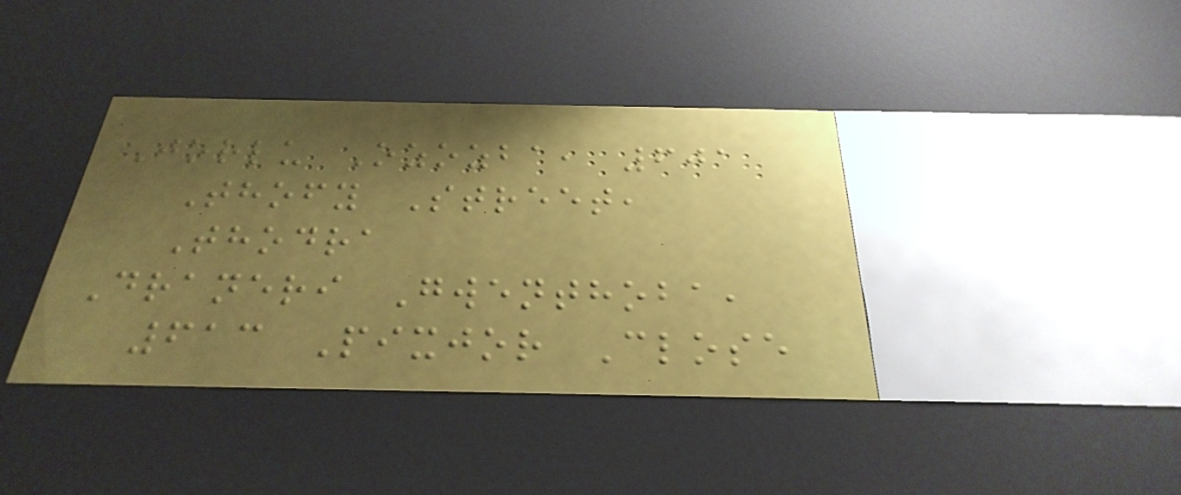Jorlu Ozozba, 601
Thofy Street,
Thodra
Draneri Gwenthoba,
613 Pixjor Close
